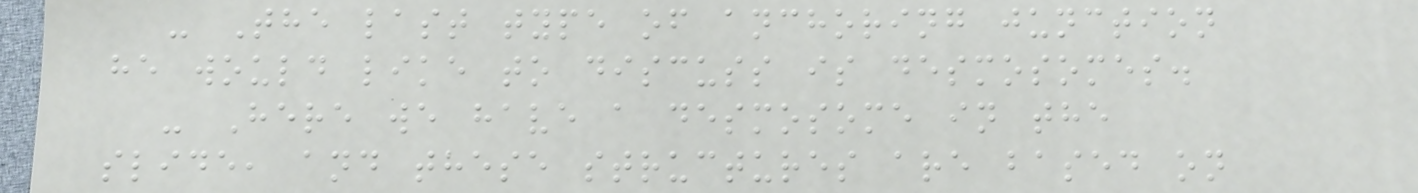- The last type of anchoring junction
he would like to discuss is desmosomes.
- Here we have a desmosome in the
slide, and these structures are based on
